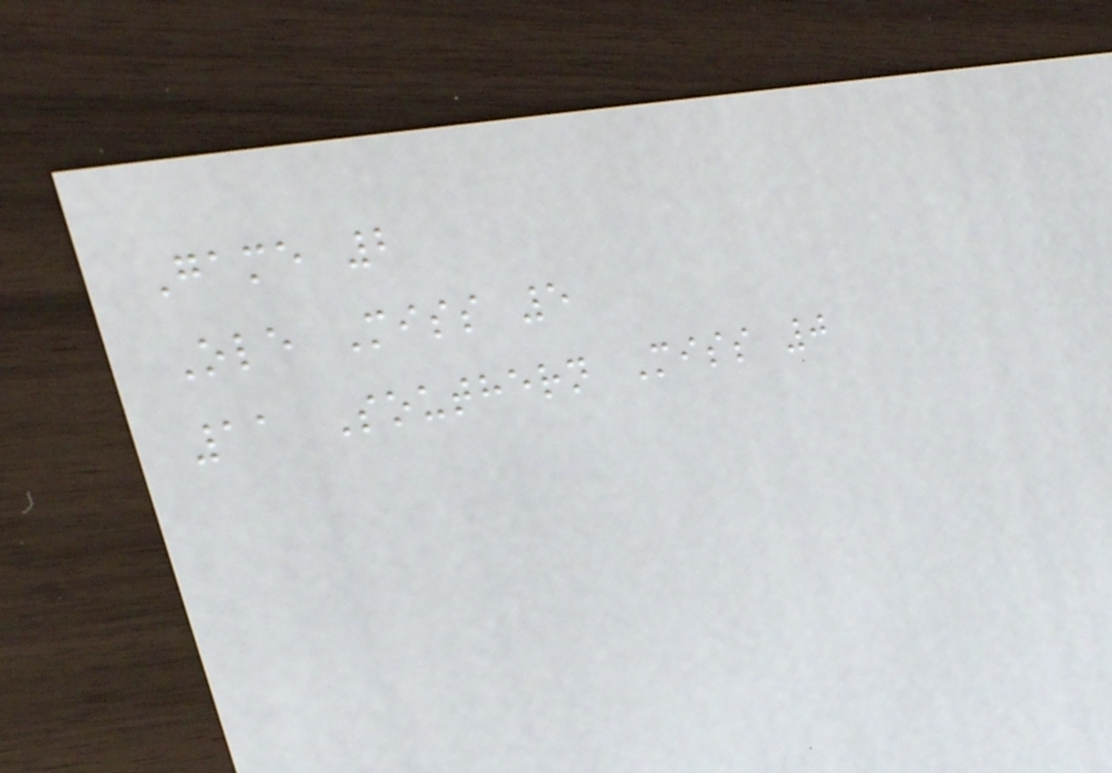Game 2
Ole Miss 5
11 Southern Miss 0
